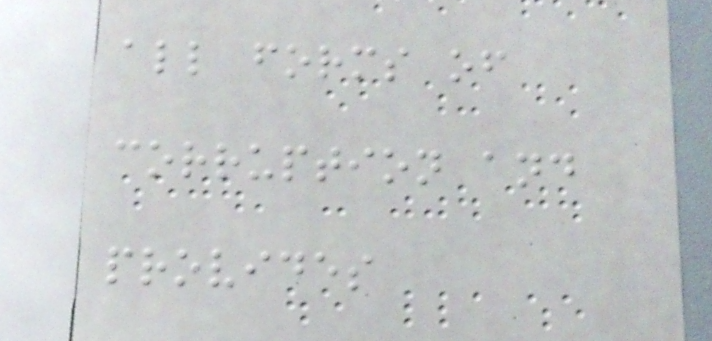all forms of
corruption and
provides
